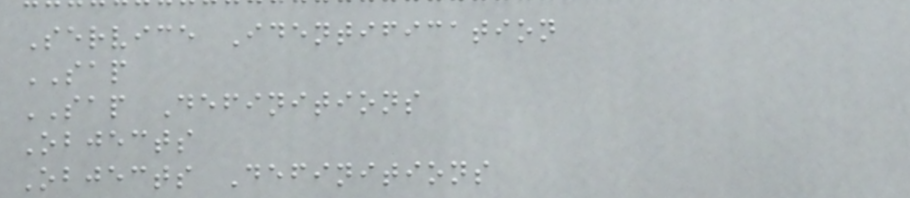Service Identification
SAP
SAP Definitions
Objects
Objects Definitions
